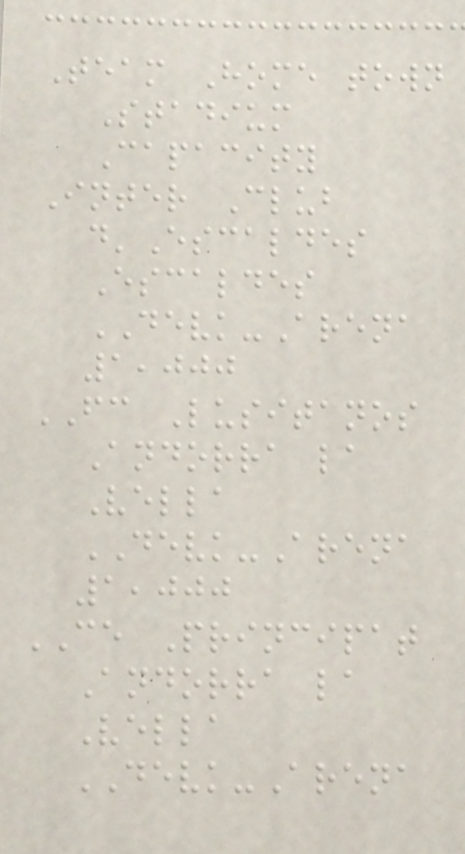Team Home town
Stadium
Capacity
Inter Club
d'Escaldes
Escaldes
DEVK-Arena
1,000
FC Lusitanos
Andorra la
Vella
DEVK-Arena
1,000
CE Principat
Andorra la
Vella
DEVK-Arena
